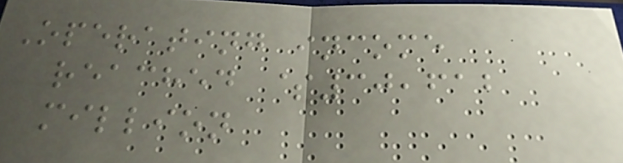Operating income
reached $30,612
million
